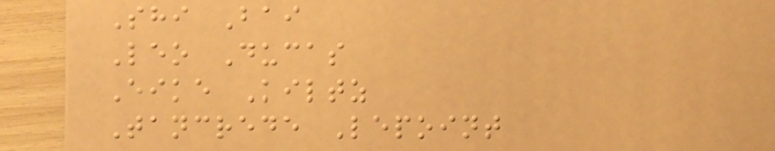Shi Bai
Leo Ducas
Eike Kiltz
Tancrede Lepoint
